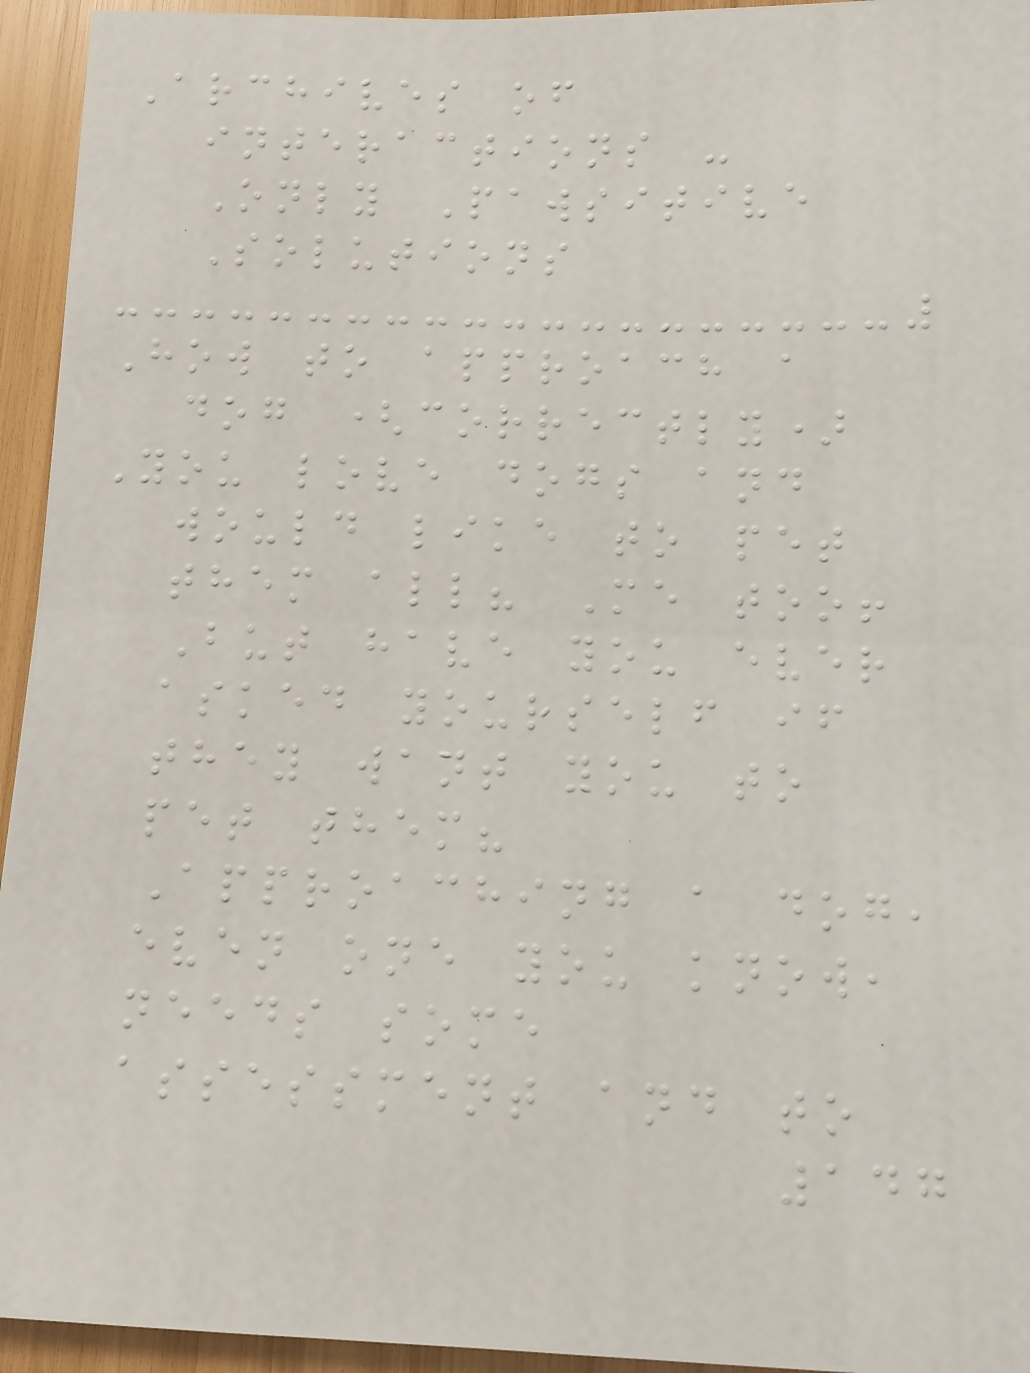Archives of
interactions -
Only Pawsitive
Solutions
How to approach a
dog (correctly)
You love dogs and
would like to pet
them all? Me too!
But have you ever
asked yourself if
they want you to
pet them?
Approaching a dog,
even one you know,
needs some
assessment and to
147
